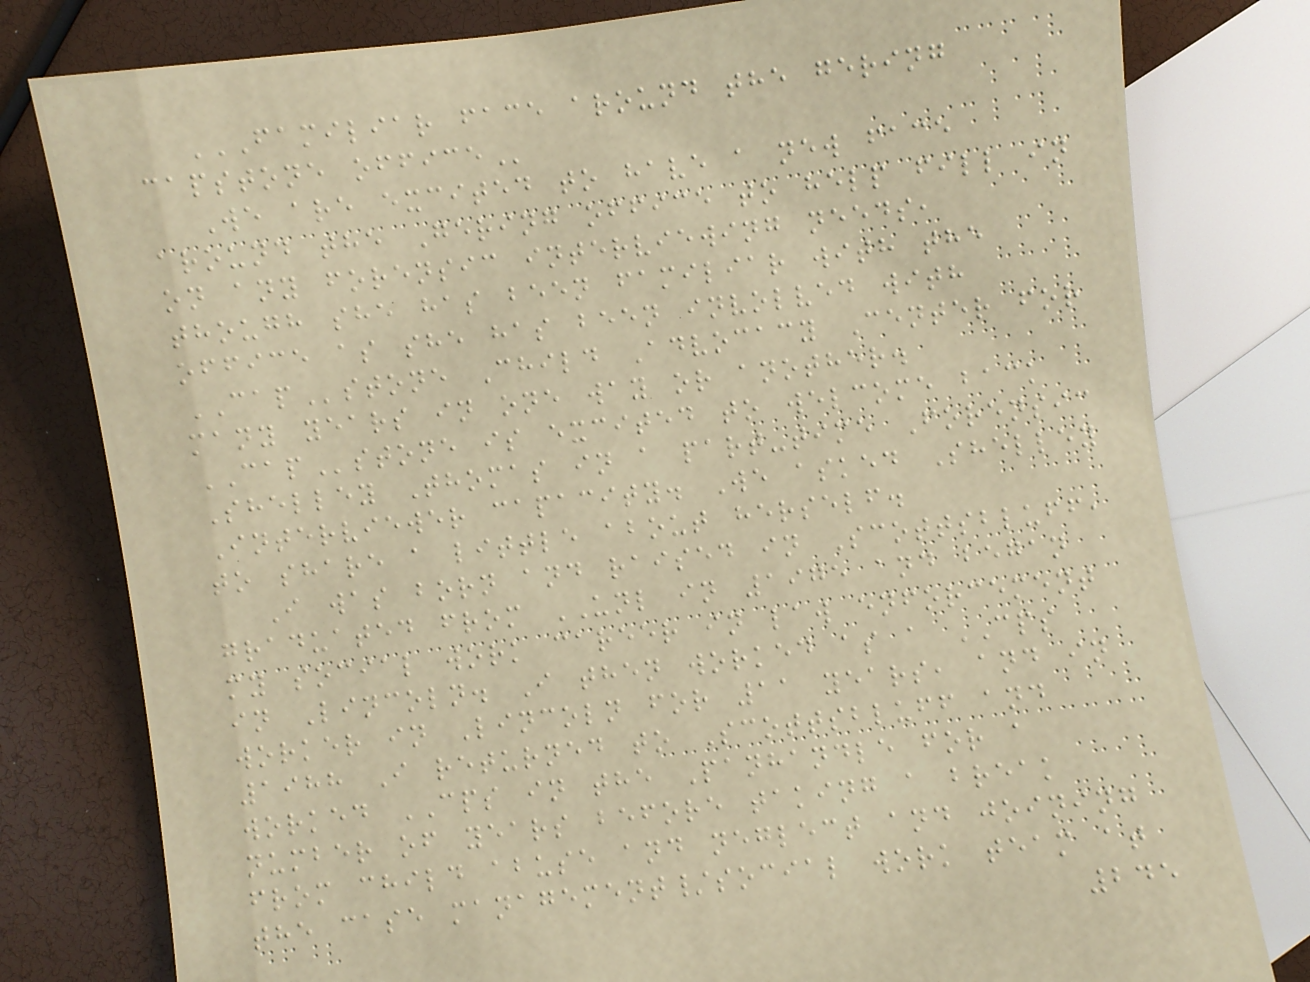FAMILIAR FACE AROUND THE GERING
CAPSTONE OFFICE
We are excited to have a new face
around the Gering office to help fill in
on any forensic interviewing needs,
though she has been familiar with the
office as she has been involved with
CAPstone Child Advocacy Center for
many years in one way or another.
CAPstone is excited to welcome back
Shelley Thomas in a part-time Forensic
Interviewer capacity. We asked Shelley
to share a little about herself.
I was born and raised in Scottsbluff,
graduated from UNL in 1975 and began
my social work career in law enforcement
in Lincoln. I then worked as a CPS
worker in Lincoln for 11 years, and in
1988 I returned to Scottsbluff and
worked CPS in the Panhandle for a
number of years before taking a break
from child abuse and neglect and joining
the case management/social work team at
245
